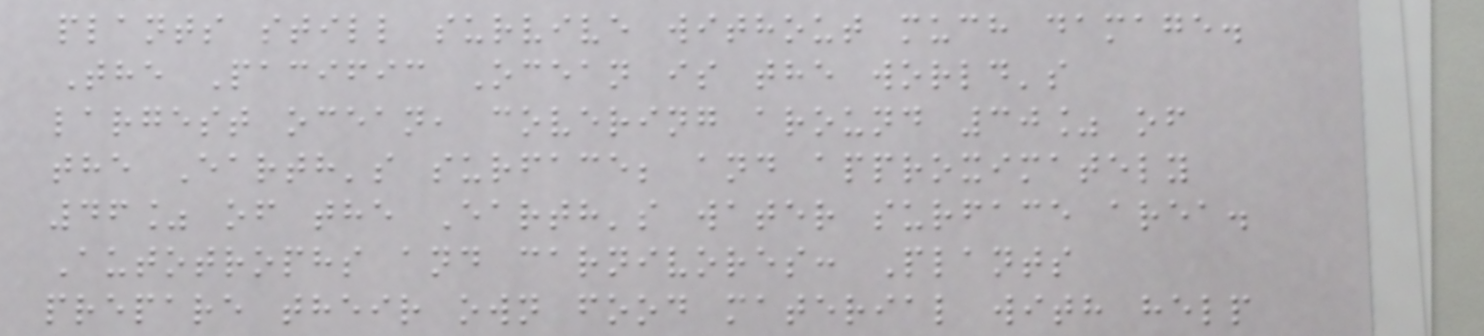plants still survive without much damage.
The Pacific Ocean is the world's
largest ocean, covering around 30% of
the Earth's surface; and approximately
46% of the Earth's water surface area.
Autotrophs and carnivores: Plants
prepare their own food material with help
